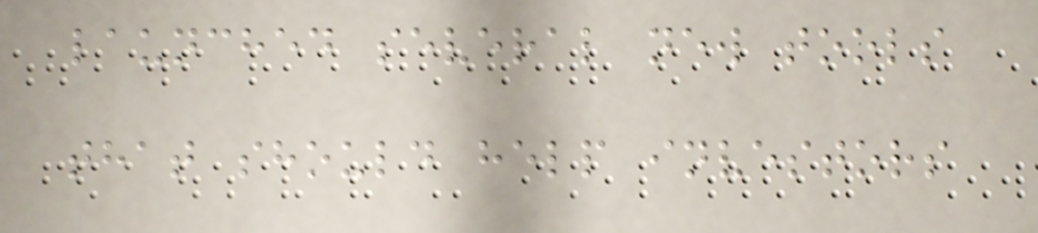launched several new tools
that should help investors
